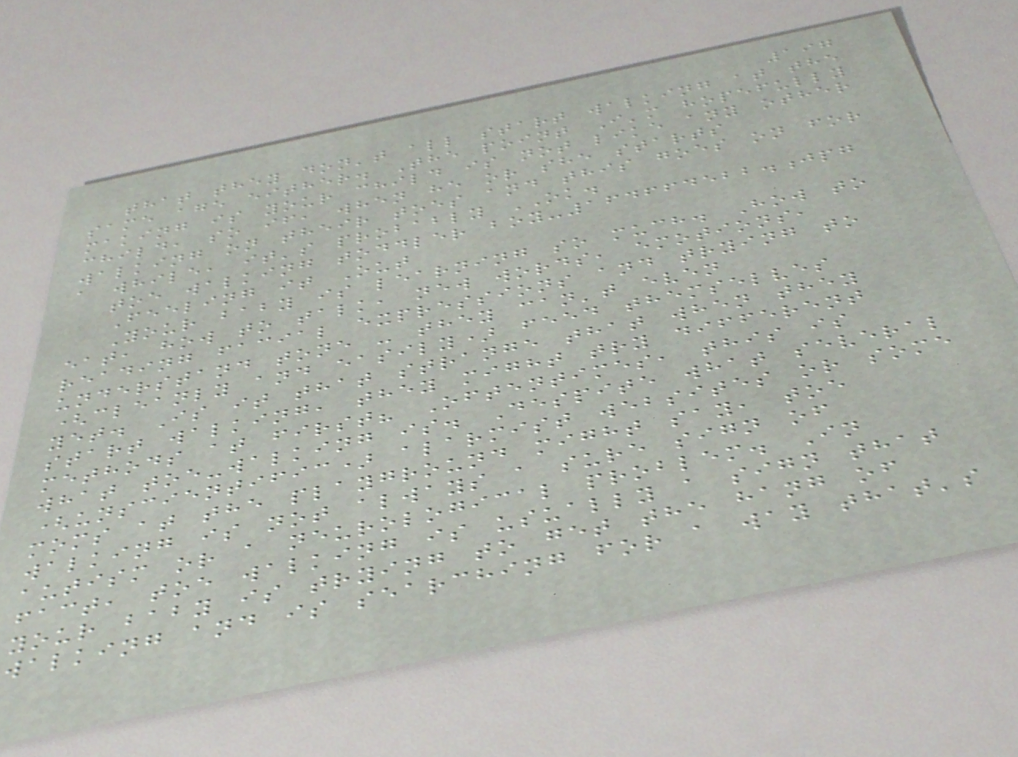197
that they don't all start walking at the
same age either. The point I'm hopefully
making is your child is not like any other
child, so if, when he or she starts
walking on their toes and this goes on for
a while, it's probably OK.
toe walking toddler boy-164664522.jpg
Feeling it Out
Your baby is learning so much. How to
eat, how to talk, new words, emotions,
reading facial expressions and trying to
understand tone - they can't even
(cleanly and easily) feed themselves
yet. Is it that strange that when they
start walking, they might try different
methods at first? Oftentimes, this is
what toe-walking is. Despite what several
(unscientific) alarmist websites or some
moms at the playground might say, toe
walking is not always a sure sign of
autism or a neurological problem. In
fact, toe walking is usually a sign that
your baby is trying to get the hang of
walking and is searching for a way that's
